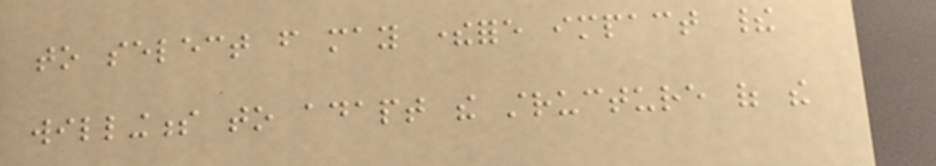to select from may therefore impact their
willingness to adapt the structure of the
